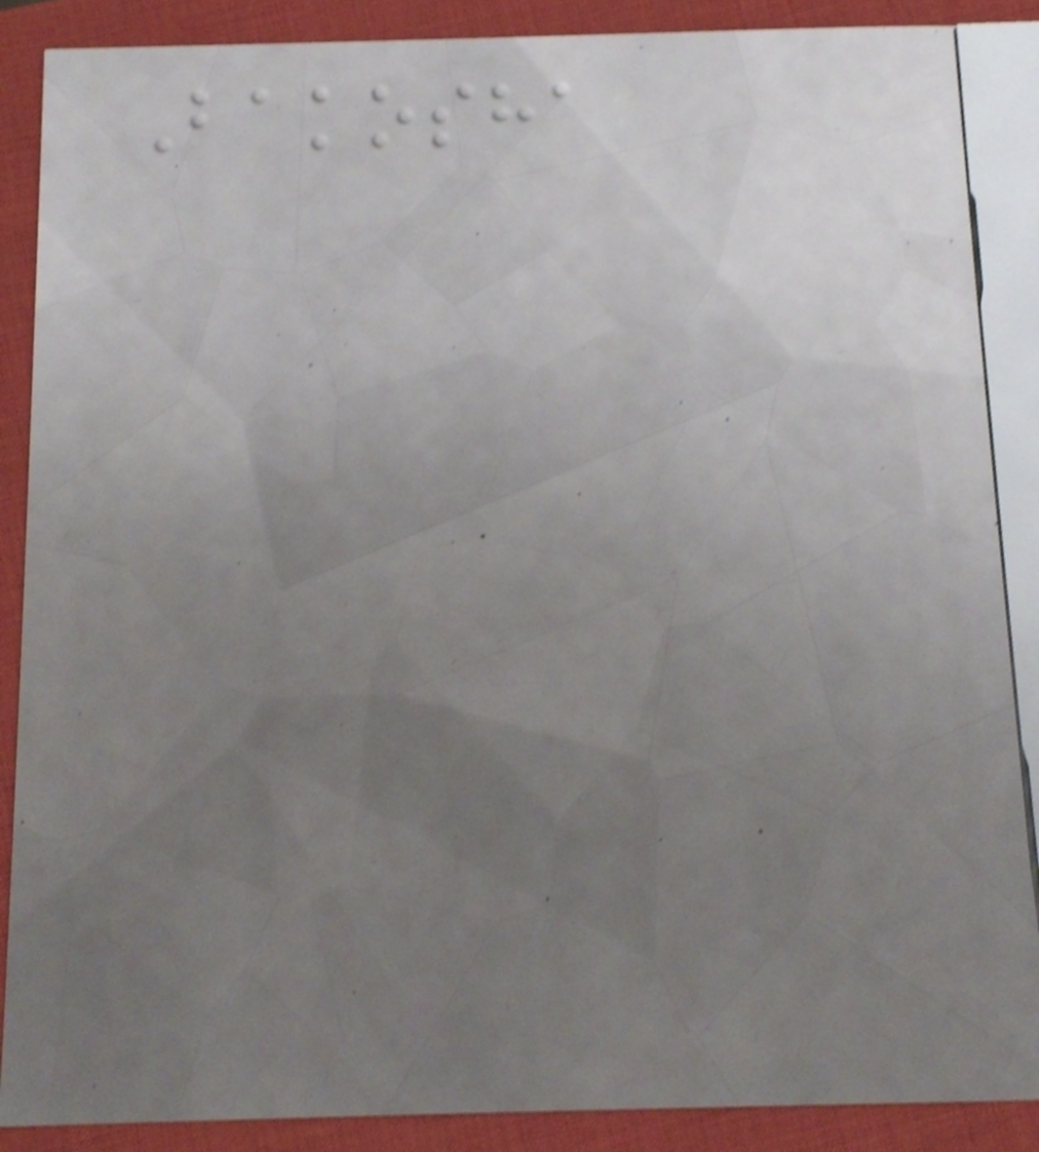Bakosha
